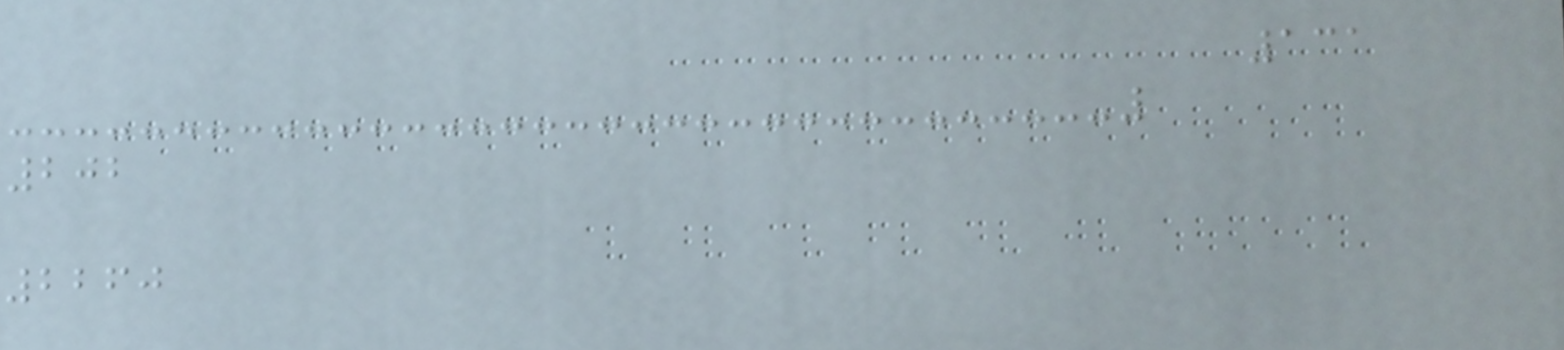131
202
2260
